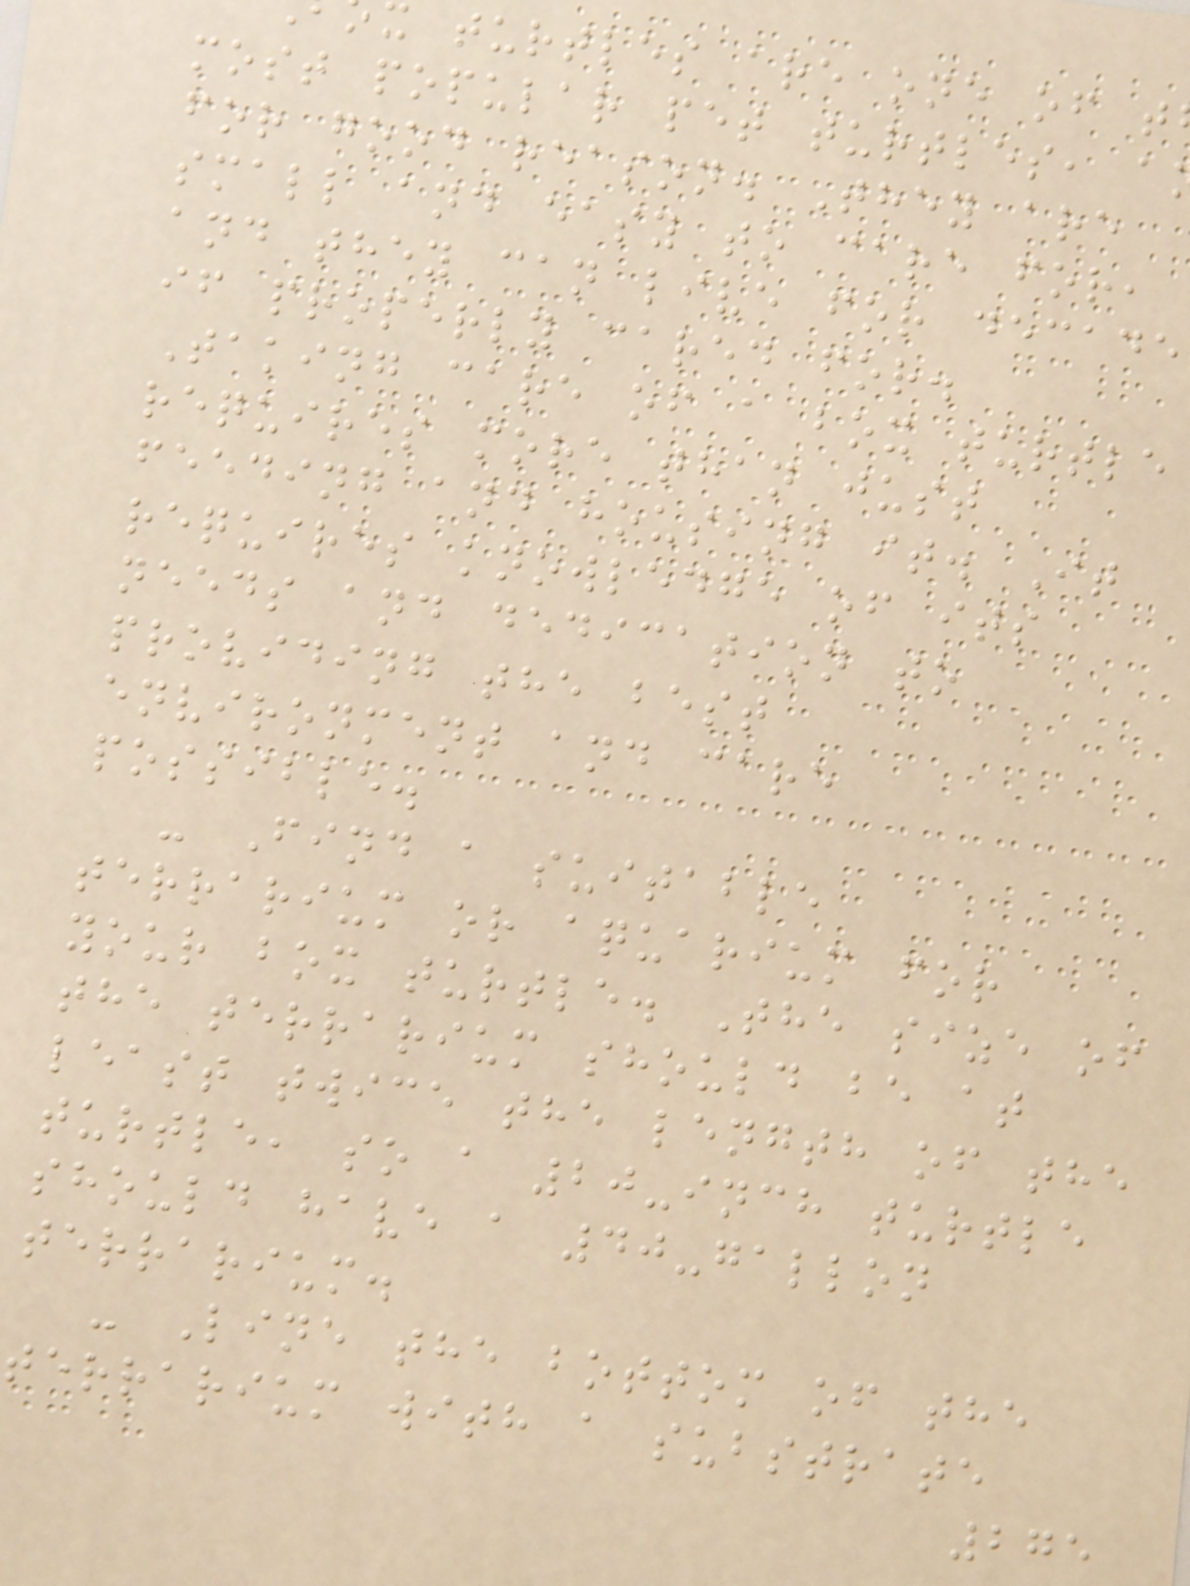turtles are one of t
most popular pet turtles, a
for good reason. They are
small and easy to care for,
and they can live for decade
if properly cared for.
Taking care of a box turtle
requires more than just
feeding and housing it. It
requires knowledge of its
needs and dedication to
providing the best
environment and care
possible.
- Find a suitable
terrarium or aquarium for
your box turtle. The size of
the terrarium should be at
least twice the length of the
turtle, so a 20-inch turtle
should have a 40-gallon
terrarium.
- Line the bottom of the
terrarium with a substrate
275
